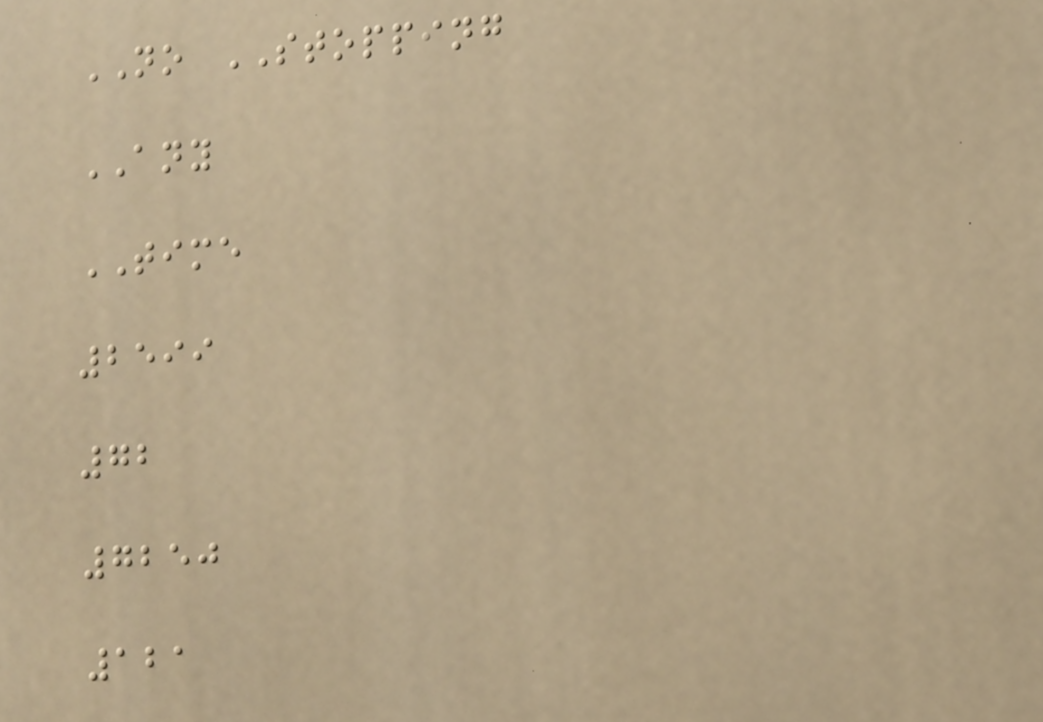NO STOPPING
ANY
TIME
2599
72
7250
121
